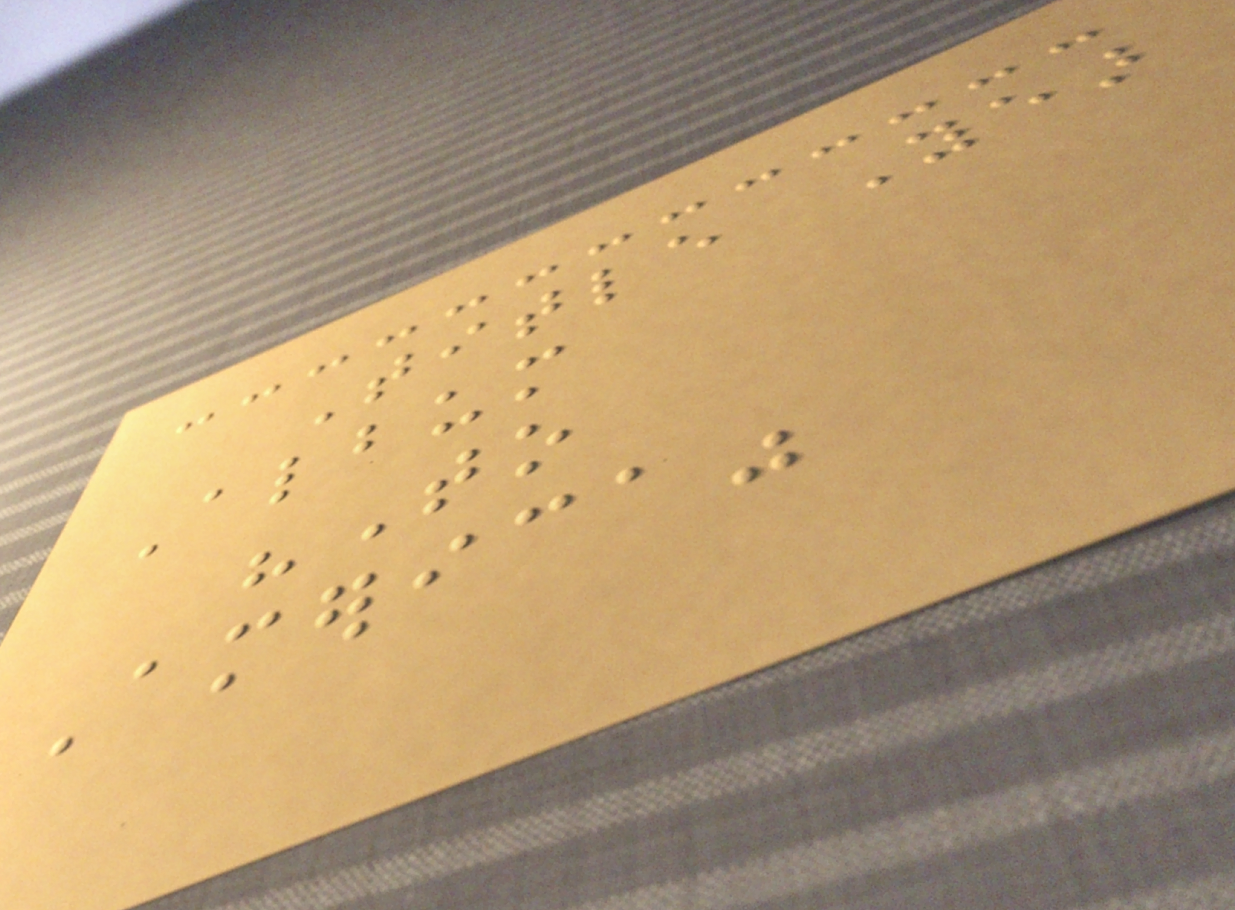Title Year
Album
"To
America"
